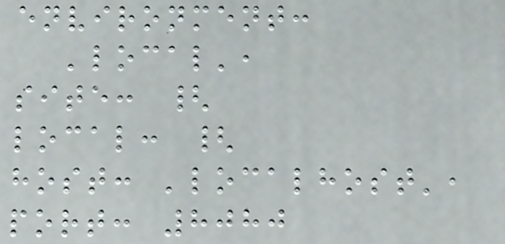environment:
'local',
site: {
local: {
host: 'localhost',
port: 8080
